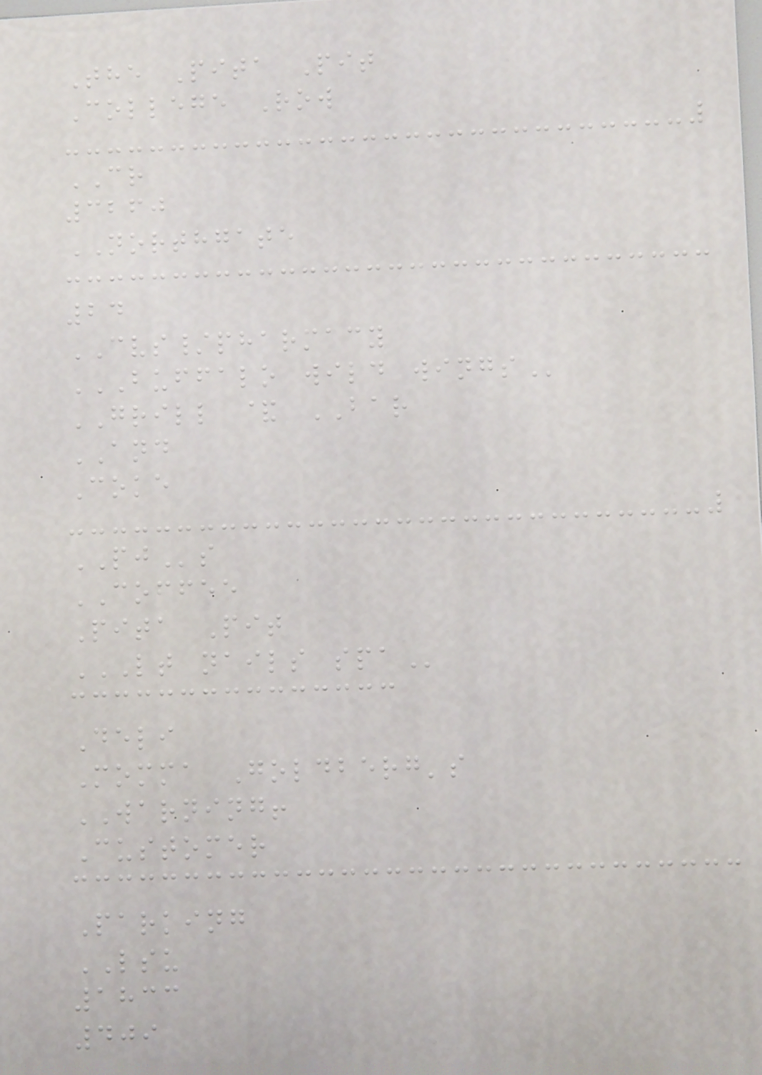The Pita Pit
College Row
CR
3260
NORTHGATE
24
CVS/pharmacy
BUFFALO WILD WINGS
GRILL & BAR
AND
Coke
PJs
COFFEE
Pita Pit
LT NAILS SPA
Deli
Momma Goldberg's
WARNING!
Customer
Parking
LSU
1833
409
